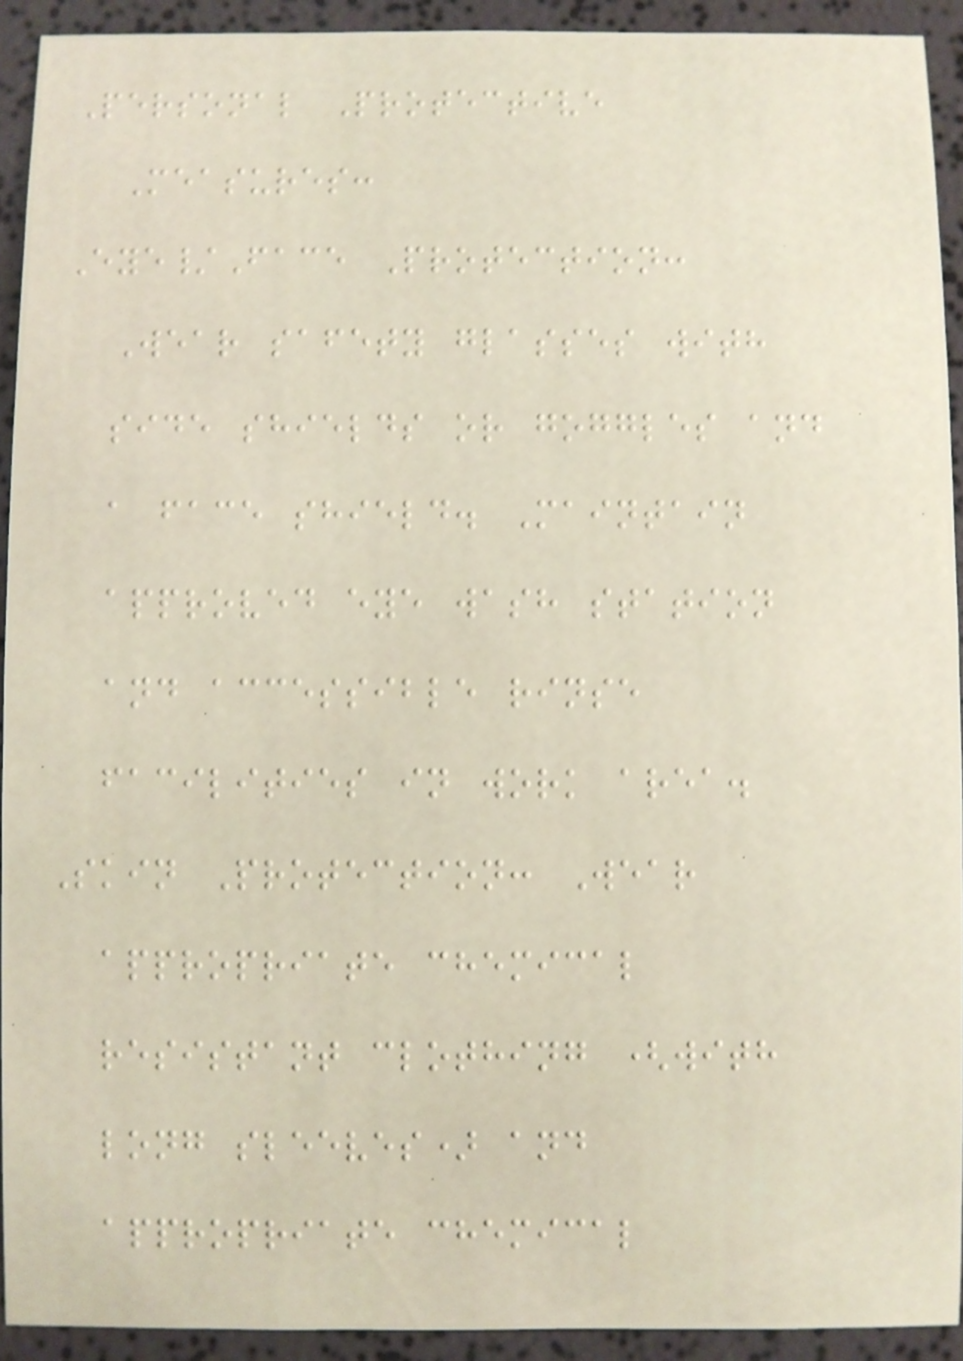Personal Protective
Measures:
Eye/Face Protection:
Wear safety glasses with
side shields or goggles and
a face shield. Maintain
approved eye wash station
and accessible rinse
facilities in work area.
Skin Protection: Wear
appropriate chemical
resistant clothing (with
long sleeves) and
appropriate chemical
